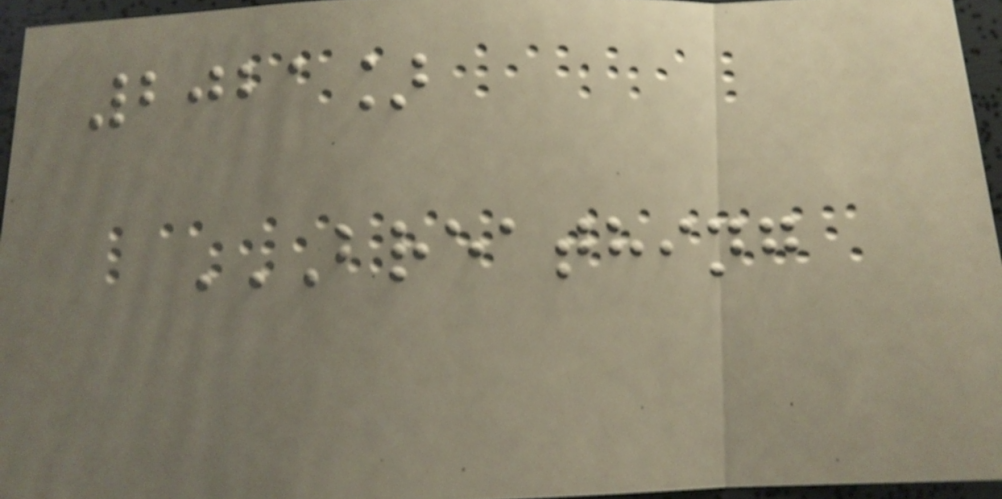2021]
BREATHING
